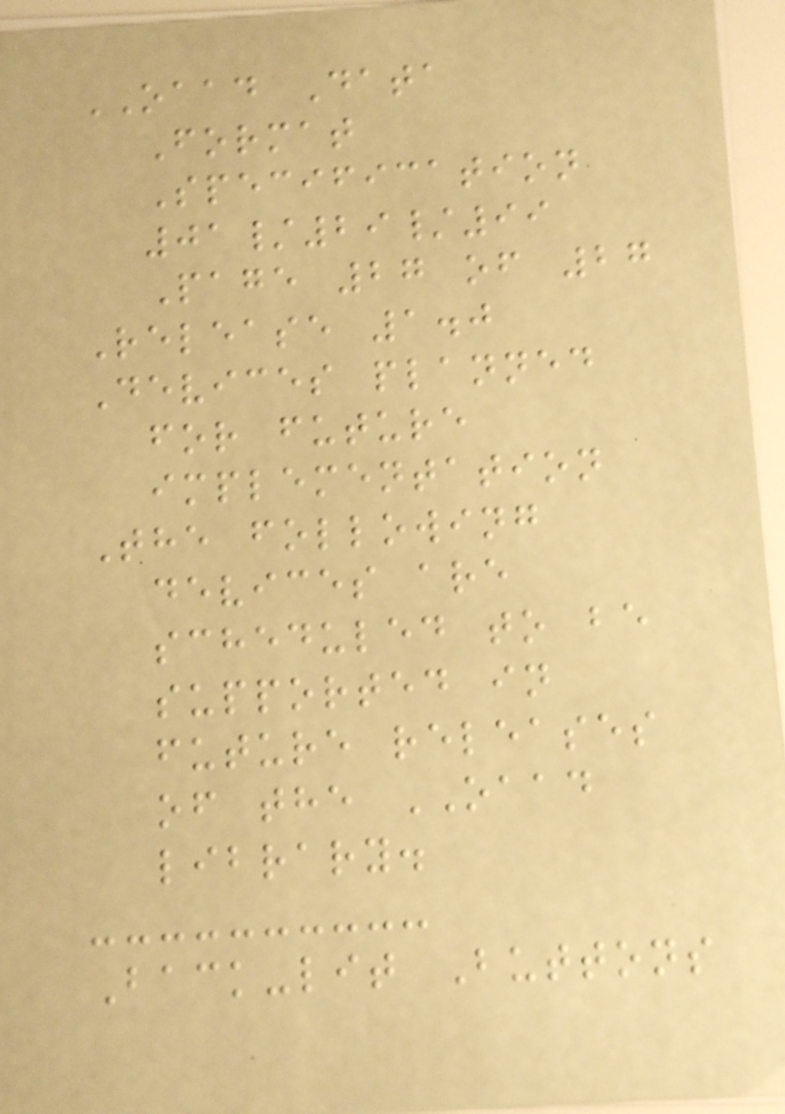OAAD Data
Format
Specification
01/29/99
Page 27 of 27
Release 1.0
Devices planned
for future
implementation
The following
devices are
scheduled to be
supported in
future releases
of the OAAD
library.
Back-lit Buttons
